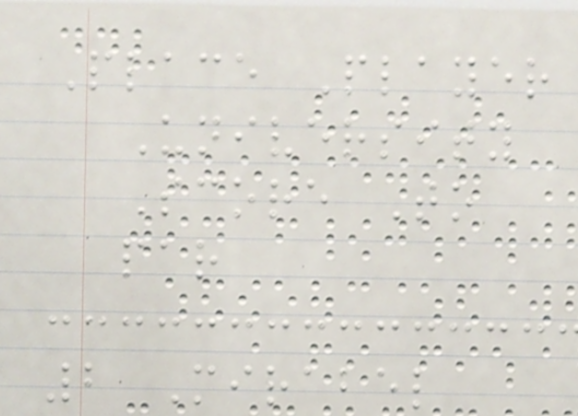Place Player
University
Score To
par
2 Mirabel
